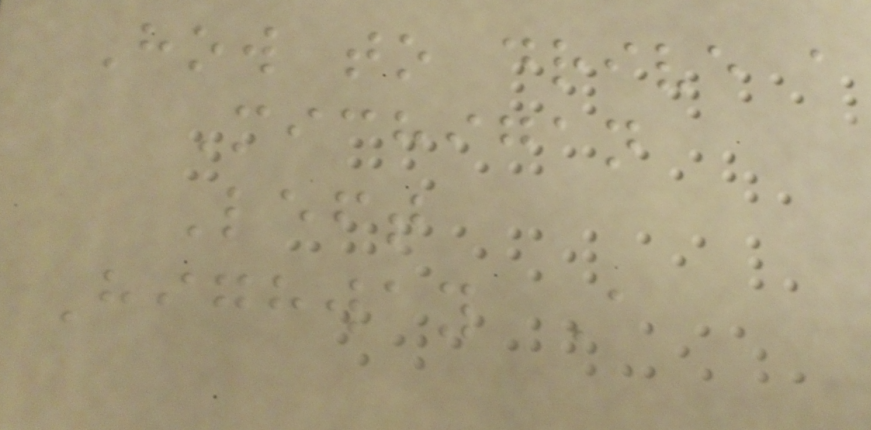How to drive a
Michigan
Left
Highway A
